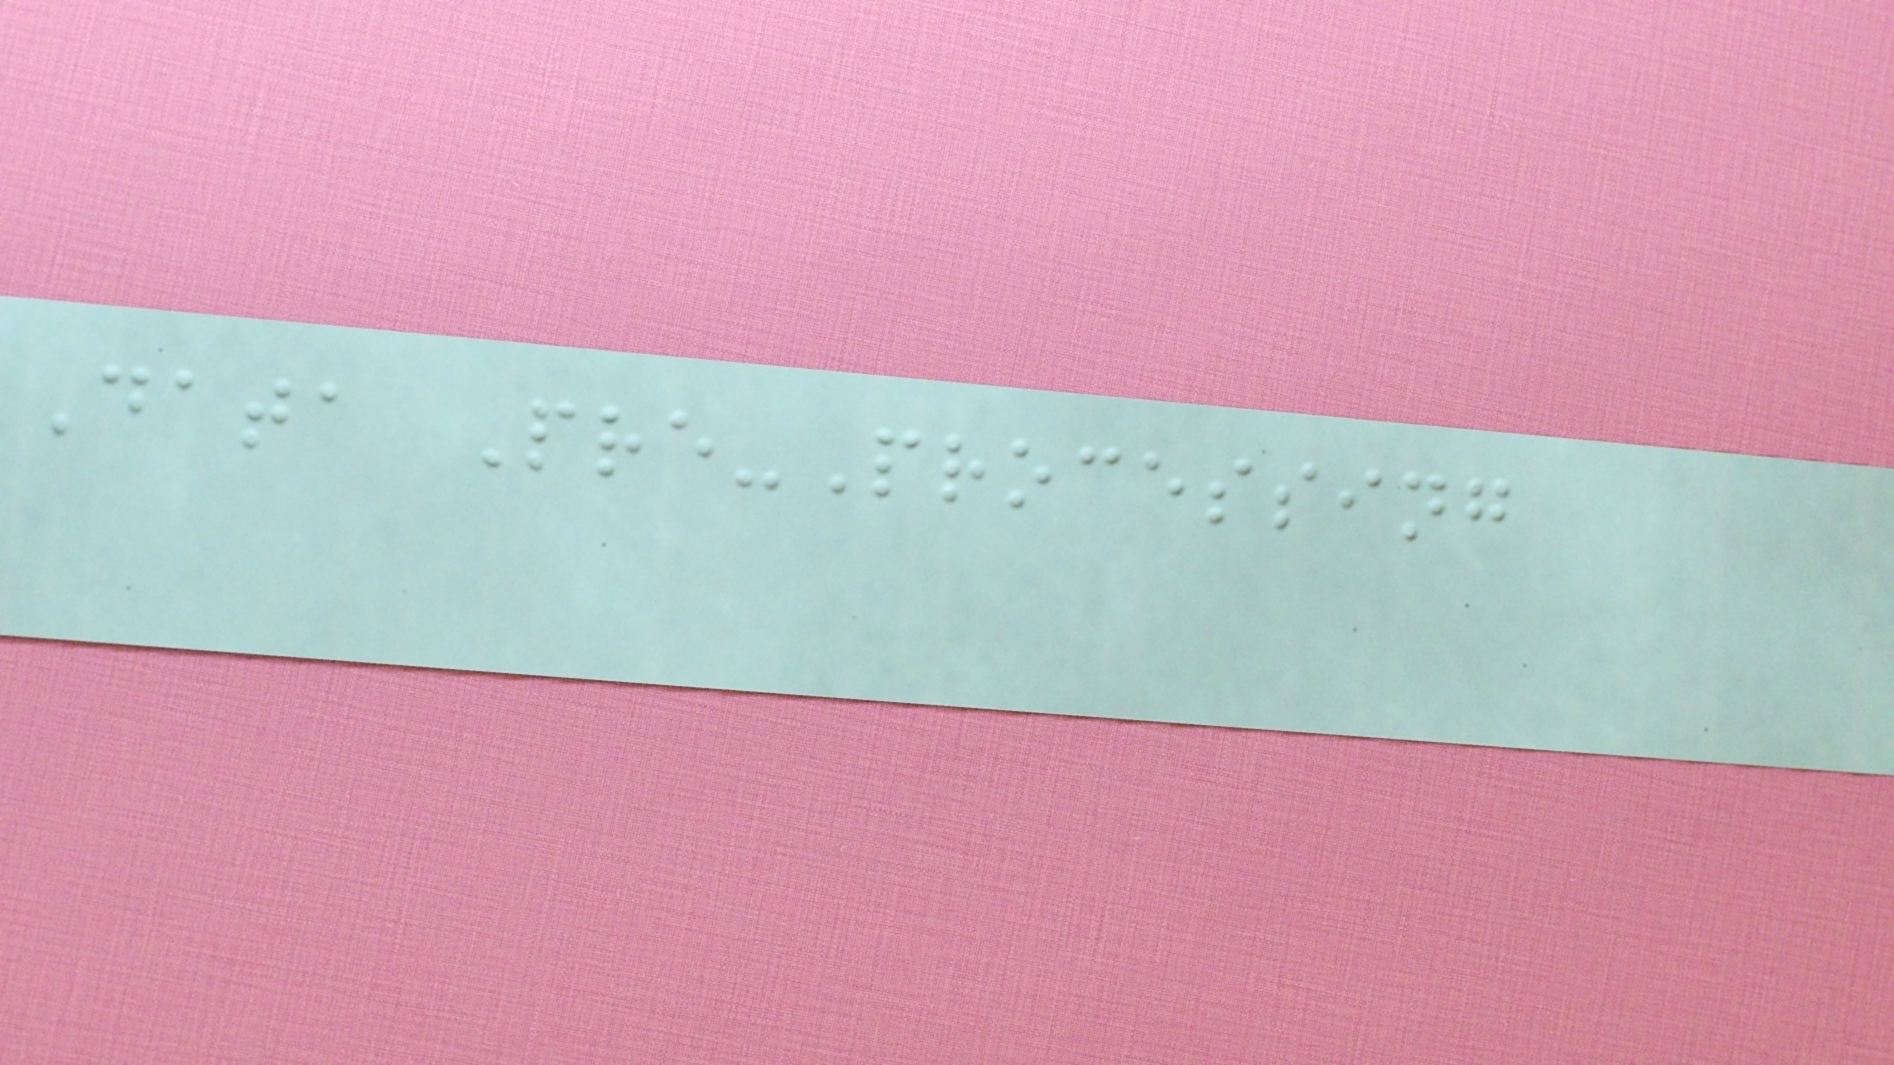Data Pre-Processing
